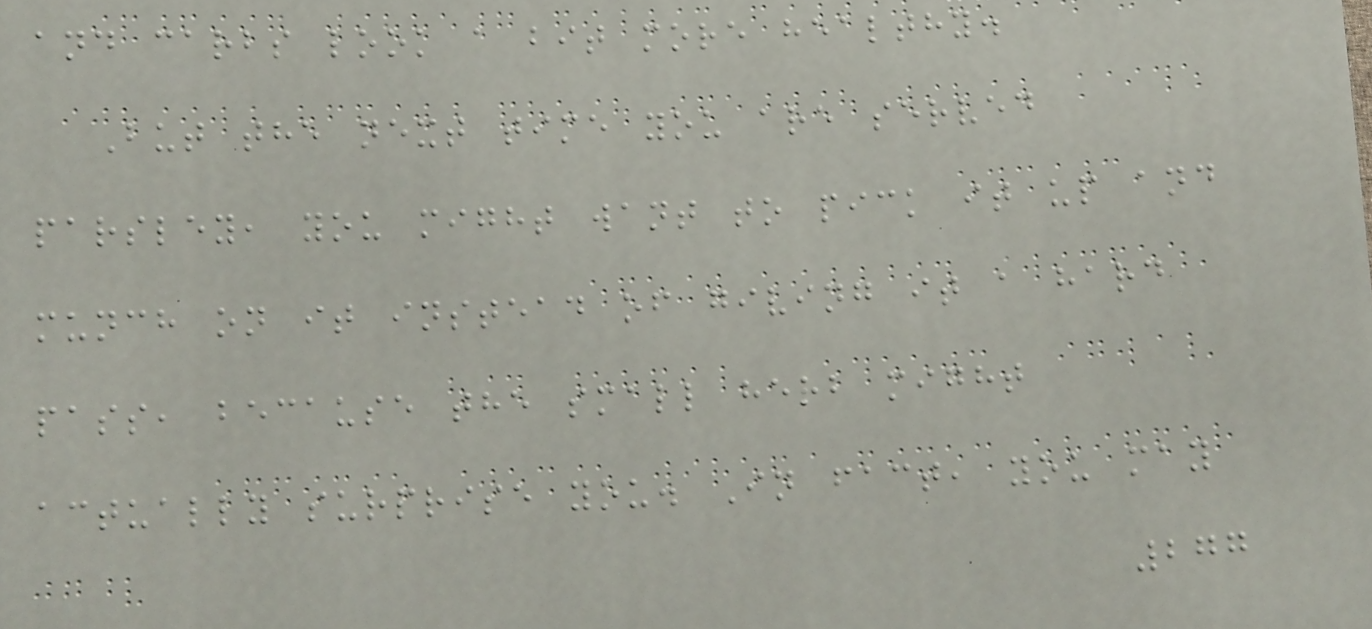and carbs look a bit more healthy.
But the next time you are served
parsley, you might want to pick it up and
munch on it instead of giving it a hard
pass, because the small herb might
actually surprise you. In fact, you may
277
